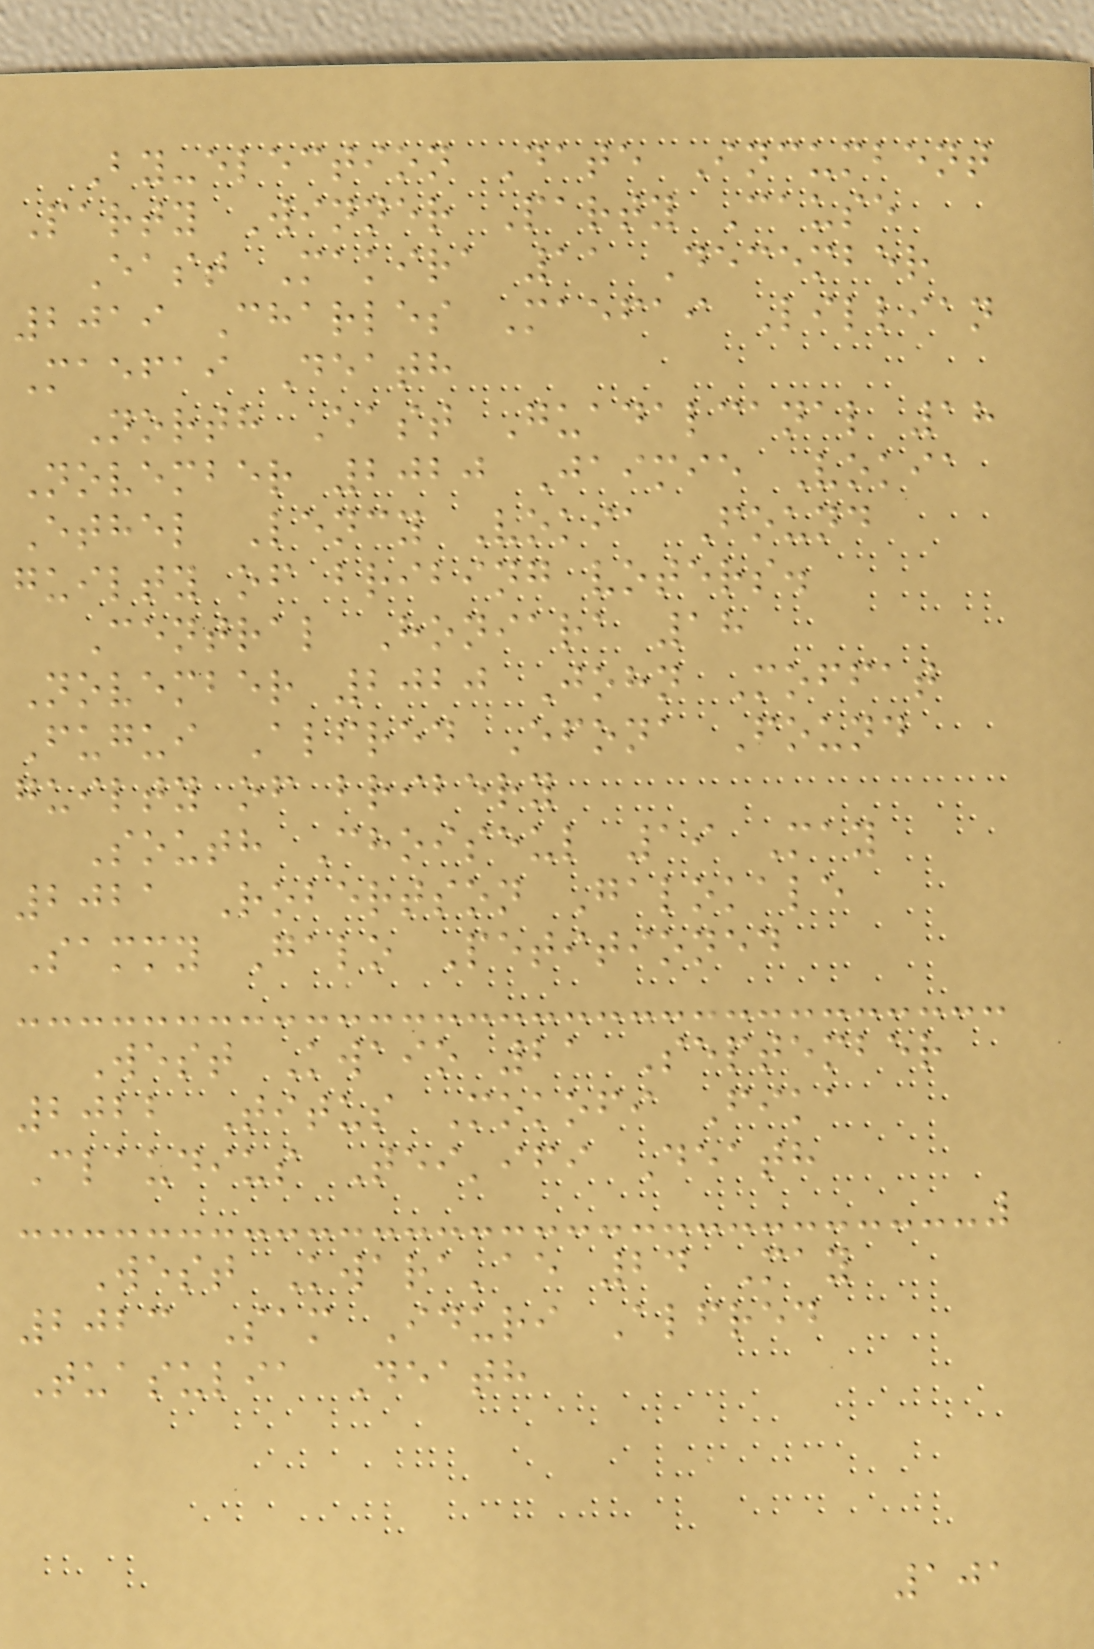By-election Date Incumbent
Party Winner Party Cause
East Makira 11 December
2019 Charles Maefai Lillian
Maefai Death
North East Guadalcanal 18
November 2020 Jaimie Vokia
Ethel Lency Vokia Found
guilty of bribing voters.
Central Honiara 18
November 2020 John Moffat
Fugui Alfred Efona Found
guilty of bribery
South Choiseul 19 May
2021 Robertson Galokale
Sammy Galo Petitioned
West Kwaio 21 September
2022 Titus Mokofi Fika
Claudius Tei'ifi Death
West Kwara'ae 24 May
2023 Sam Iduri Alfred
Tuasulia Death
101
